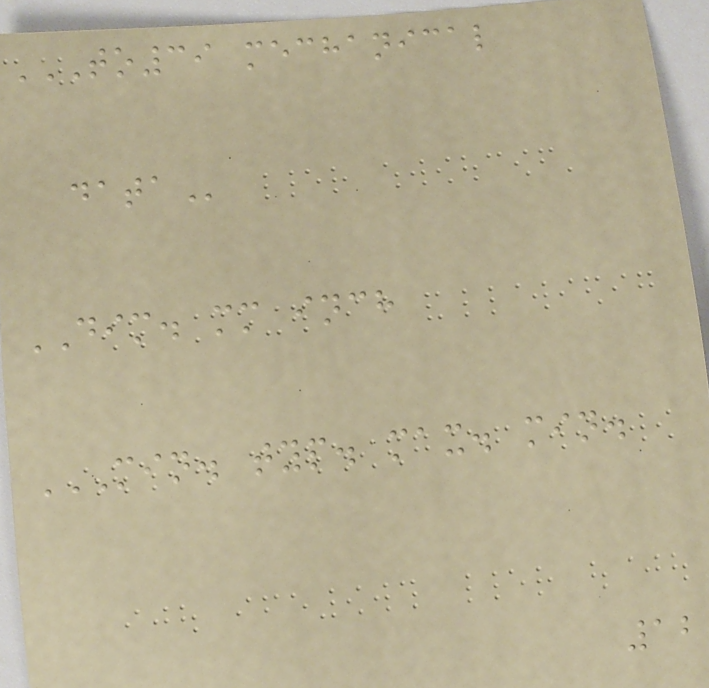TO39 MECHANICAL
DATA
DIM. mm inch
MIN. TYP. MAX. MIN.
12
